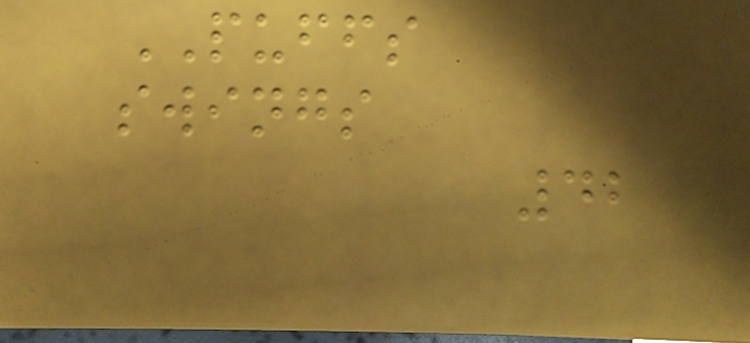PUFFS
swings
42
